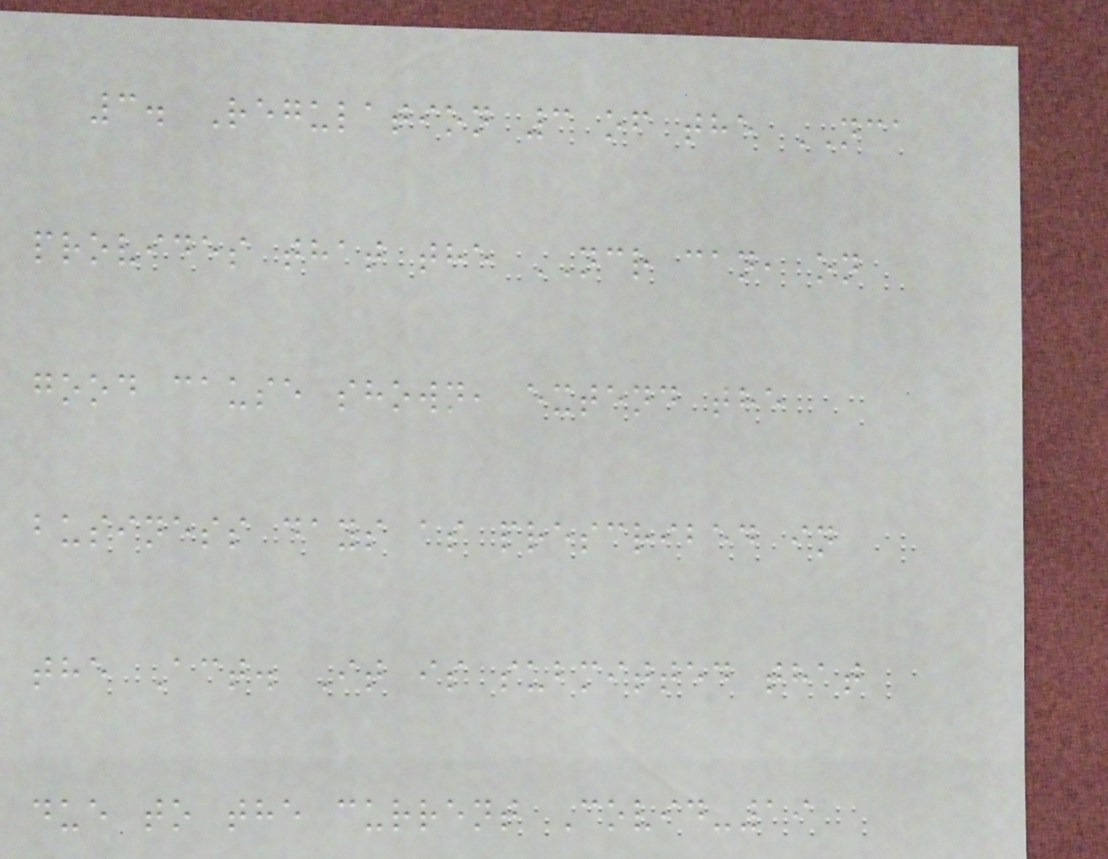3. Regulation 3 of the NCA
provides that the NCR can, on
good cause shown, extend the
business days as prescribed in
the Act. It is submitted that
due to the current Covid-19
